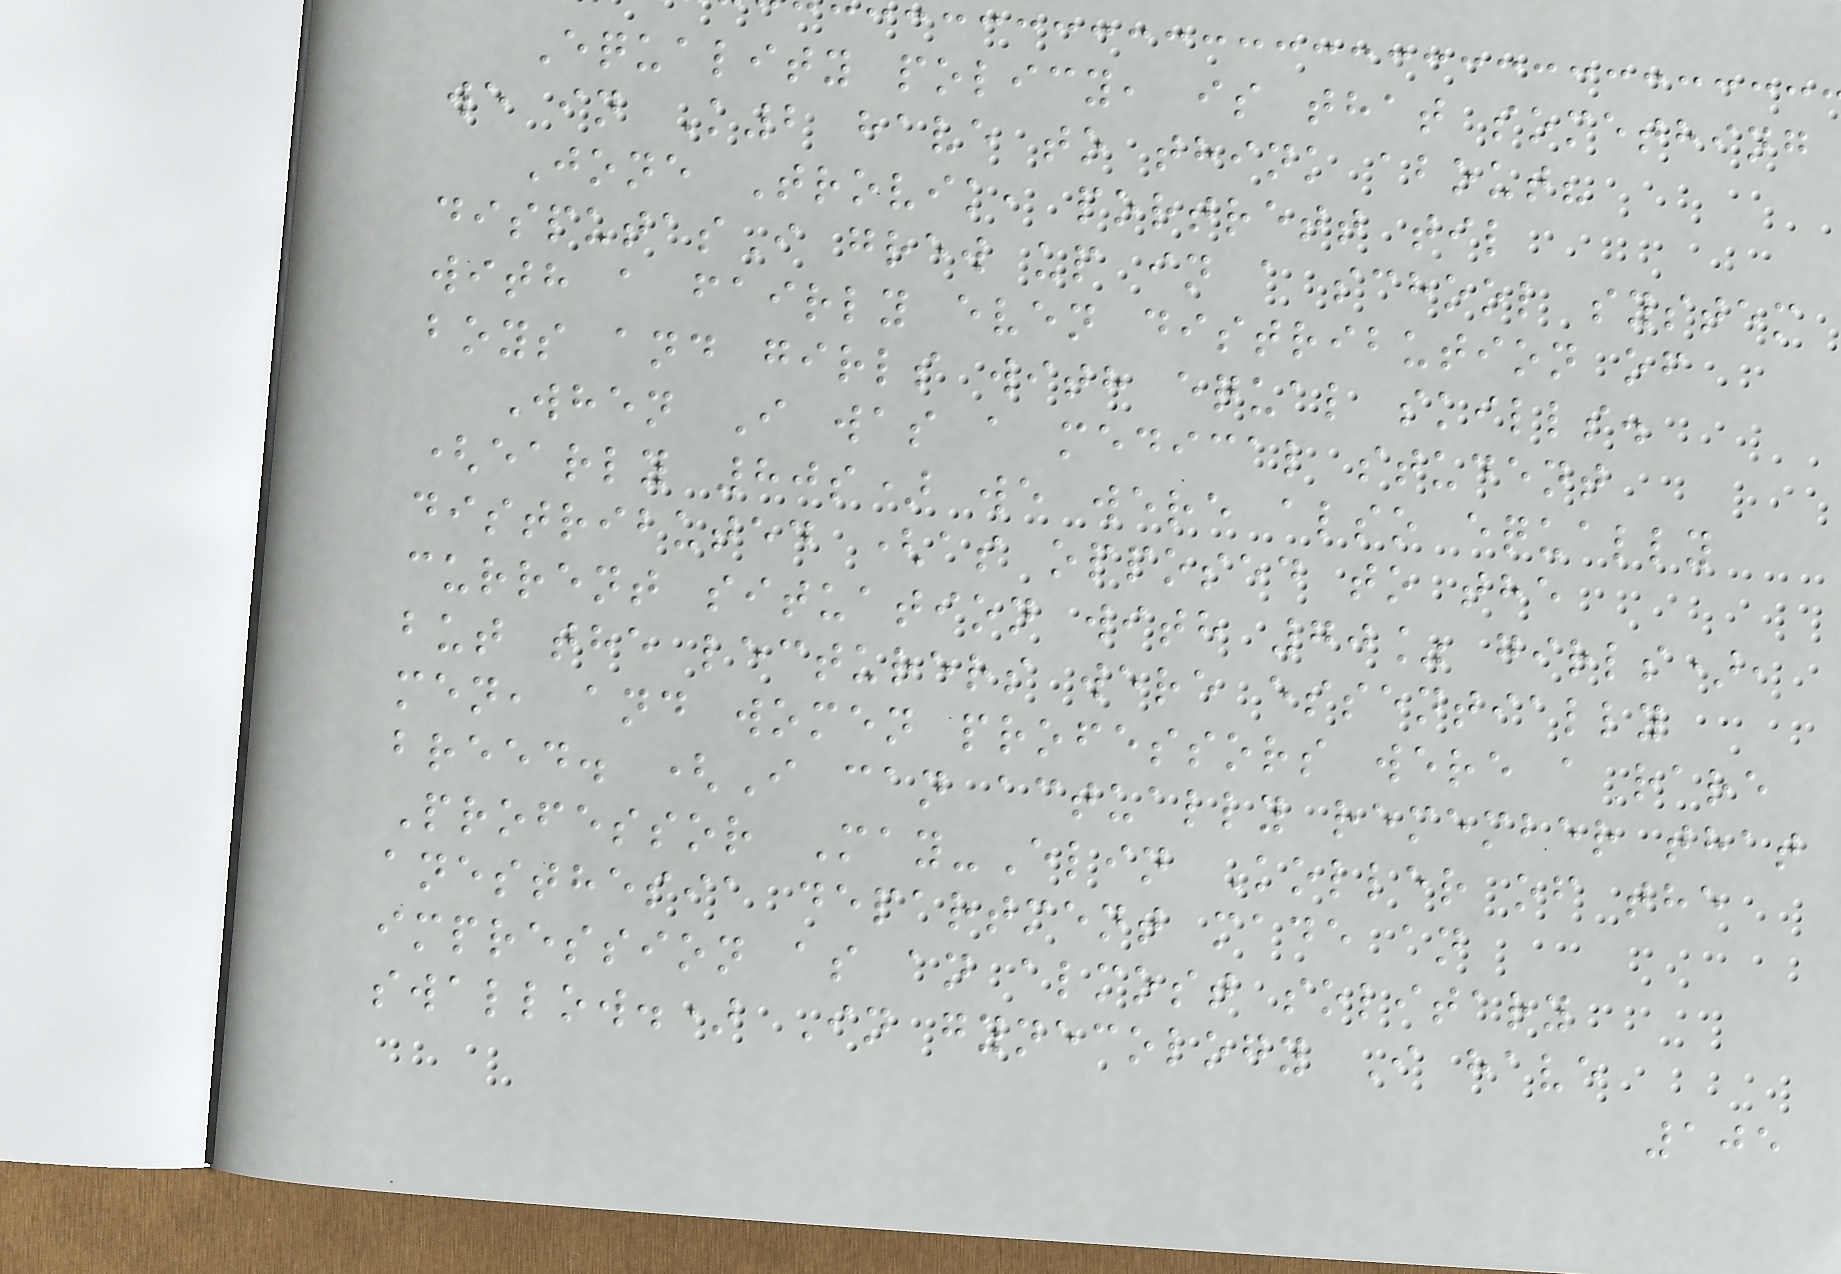Equality policy, is that something
we in K2 have to think about?
Jone Trovik, portrett til
disputasI grew up in a school system
with a fairly even distribution of
boys and girls with equal skills.
When I was a medical student
(early 80s) we were also equally
distributed (as opposed to the
current situation with 70% girls),
but the lecturers were essentially
men, and women professors were a rare
breed. (I can actually remember that
Professor May-Elin Koller of the
anesthesia department made an
impression as an almost solitary
swallow.) In gynecology I have
105
